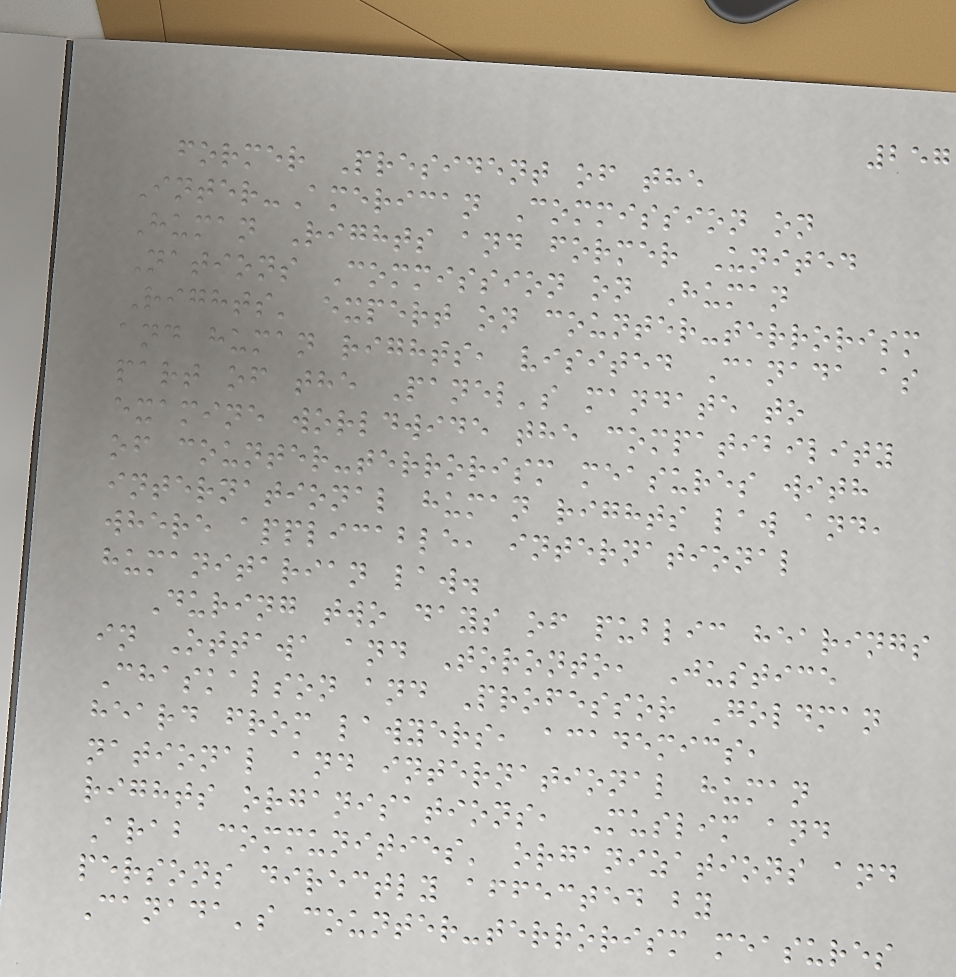257
former President of the
Inter-American Commission on
Human Rights and former United
Nations Commission on Human
Rights' expert on counter-terrorism
and human rights, visited Canada as
part of the Panel's mandate to
examine worldwide the compatibility
of counter-terrorism measures with
international human rights law and,
where applicable, international
humanitarian law.
During two days of public hearings
in Ottawa and Toronto, Justice
Chaskalson and Professor Goldman
heard from lawyers, academics,
national and international human
rights organisations, Muslim and
Arab communities' organizations and
persons directly affected by
Canada's counter-terrorism measures
